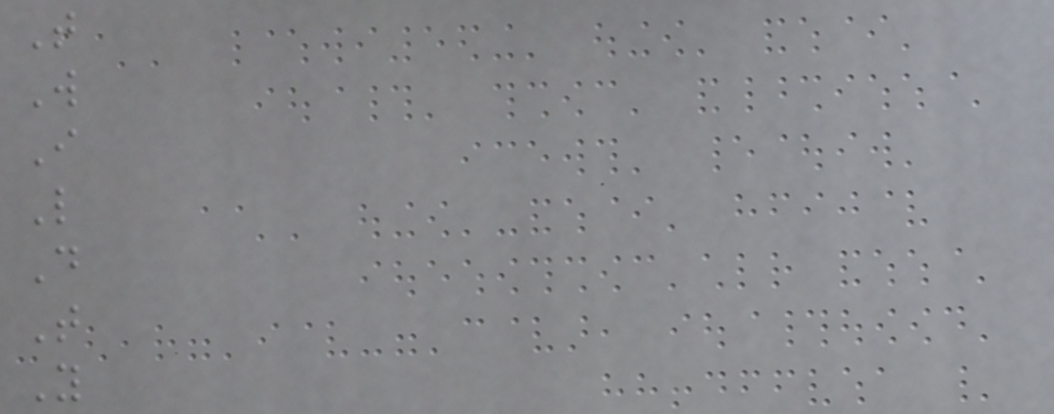T
W
I
L
D
T
Y
